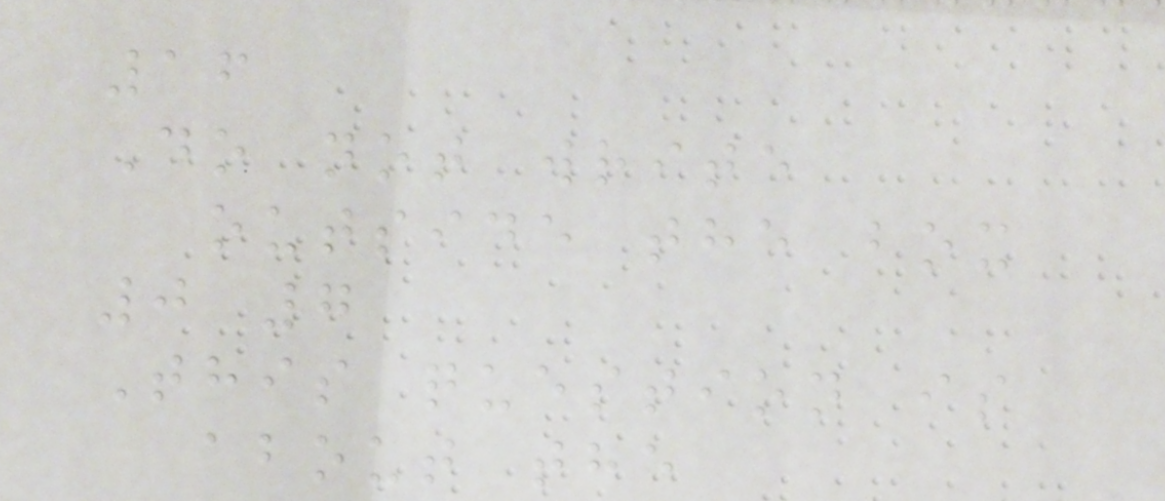16
Do not write
outside the box
0 7
This question is
about the
